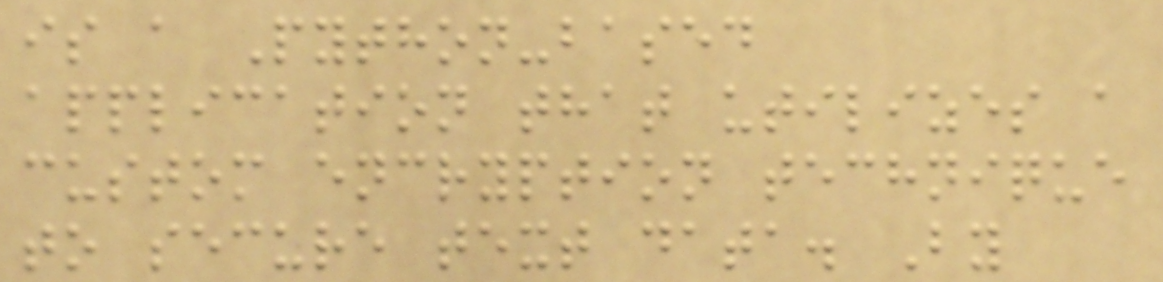is a Python-based
application that utilizes a
custom encryption technique
to secure text data. By
